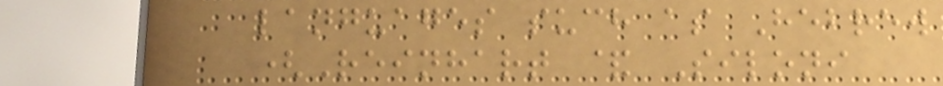languages such as Hebrew
(Reinhart & Siloni
